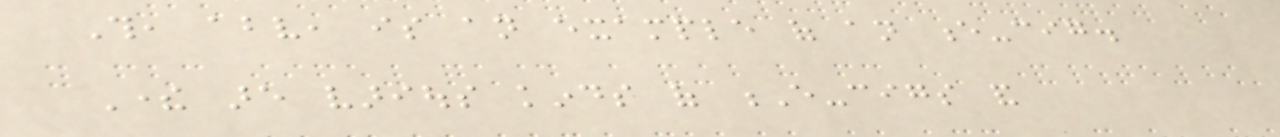This, above, is an example of an e-cig.
There are various kinds of E-cigs and
